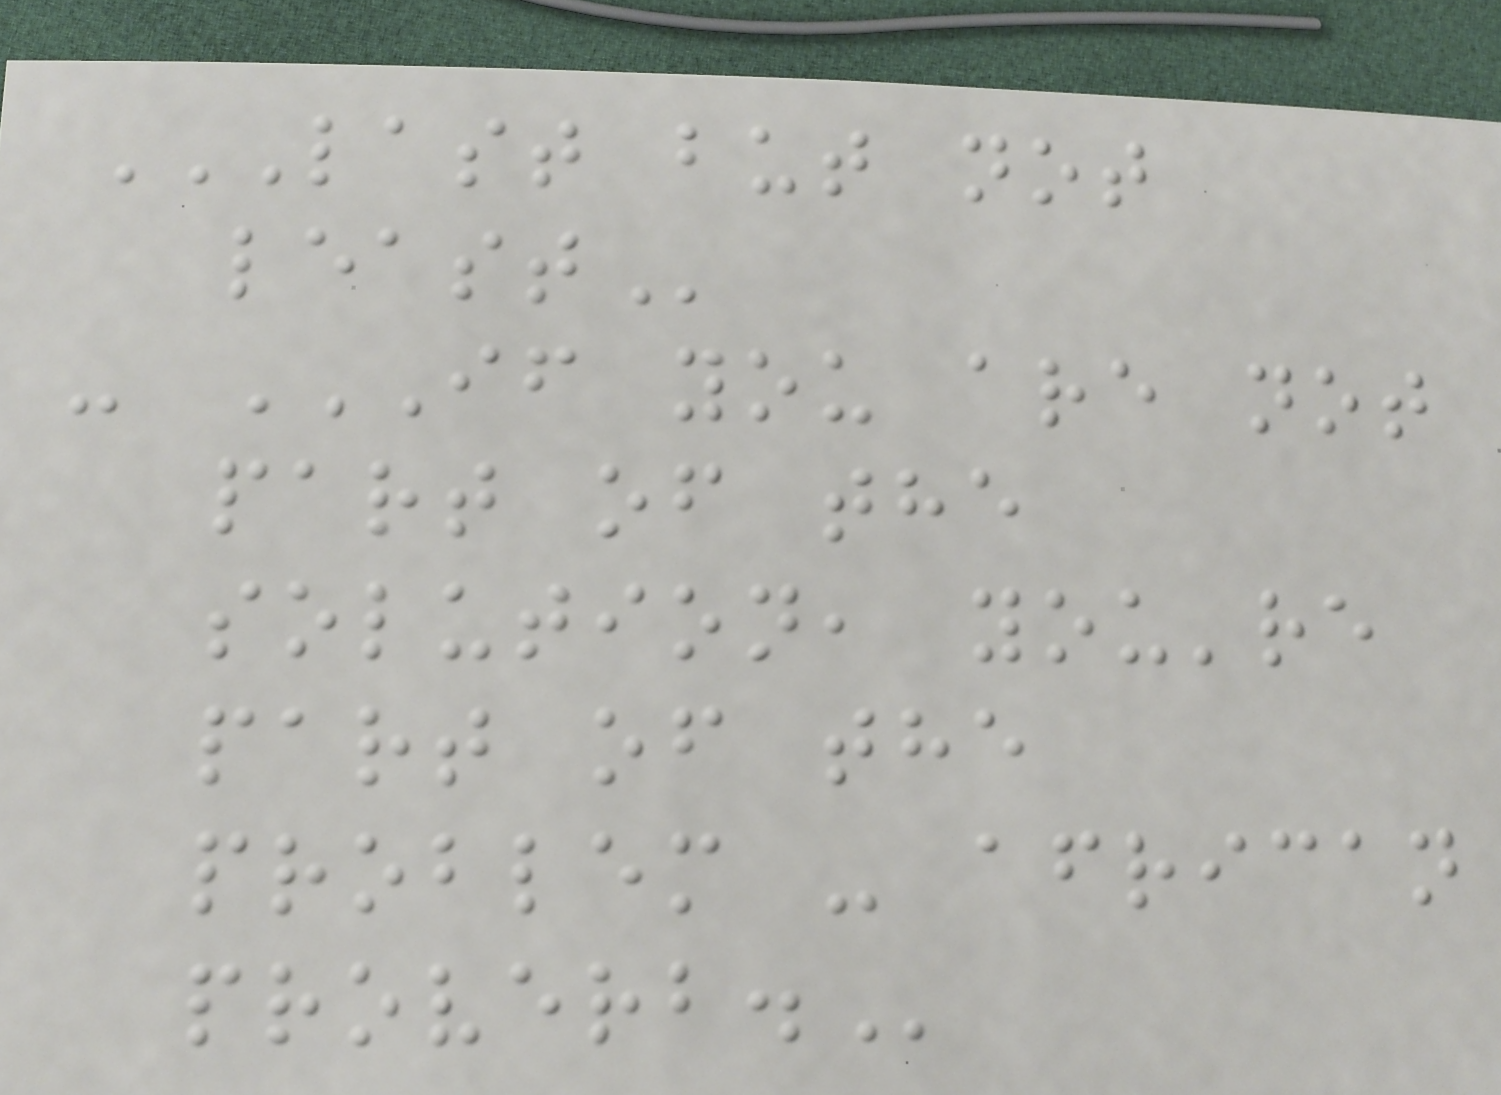LAST BUT NOT
LEAST
- IF YOU ARE NOT
PART OF THE
SOLUTION, YOU'RE
PART OF THE
PROBLEM - AFRICAN
PROVERB.
